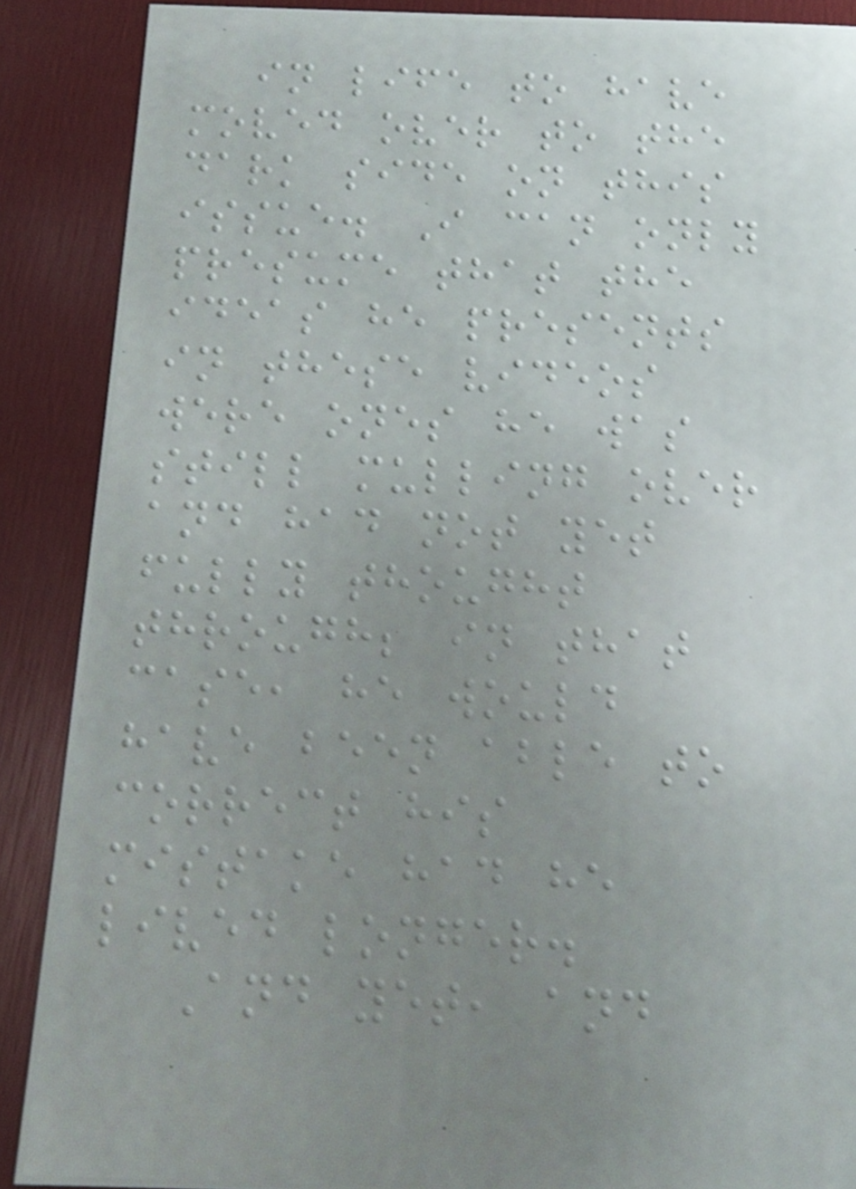in life to have
moved over to the
dark side on this
issue. I can only
presume that the
ideas he presents
in these videos
were ones he was
still mulling over
and had not yet
fully thought
through; in that
case, he would
have been able to
correct his
mistake had he
lived longer.
And yet, and
